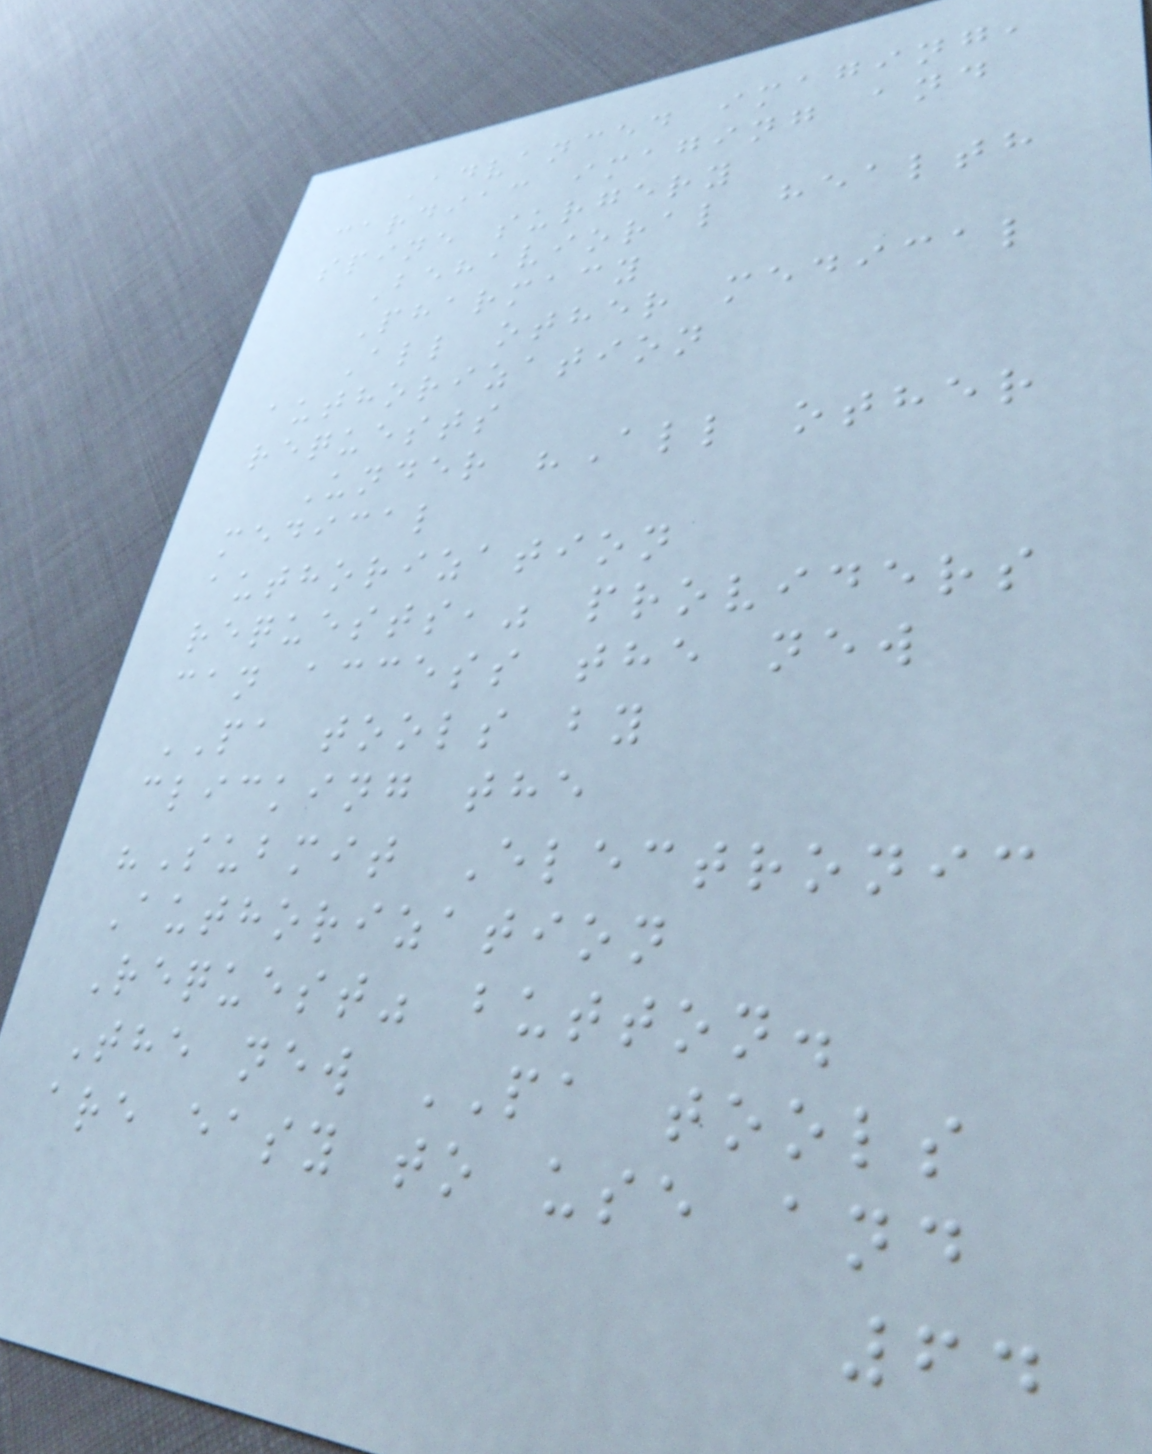Advanced imaging,
cardiac imaging and
spine surgery
Behavioral health
Pharmacy
All other medical
authorization
requests
Under "All other
medical
authorization
requests," providers
can access the new
PA tools by
clicking the
"Submit Electronic
Authorization
Request" button.
The new PA tools
are easy to use and
64
